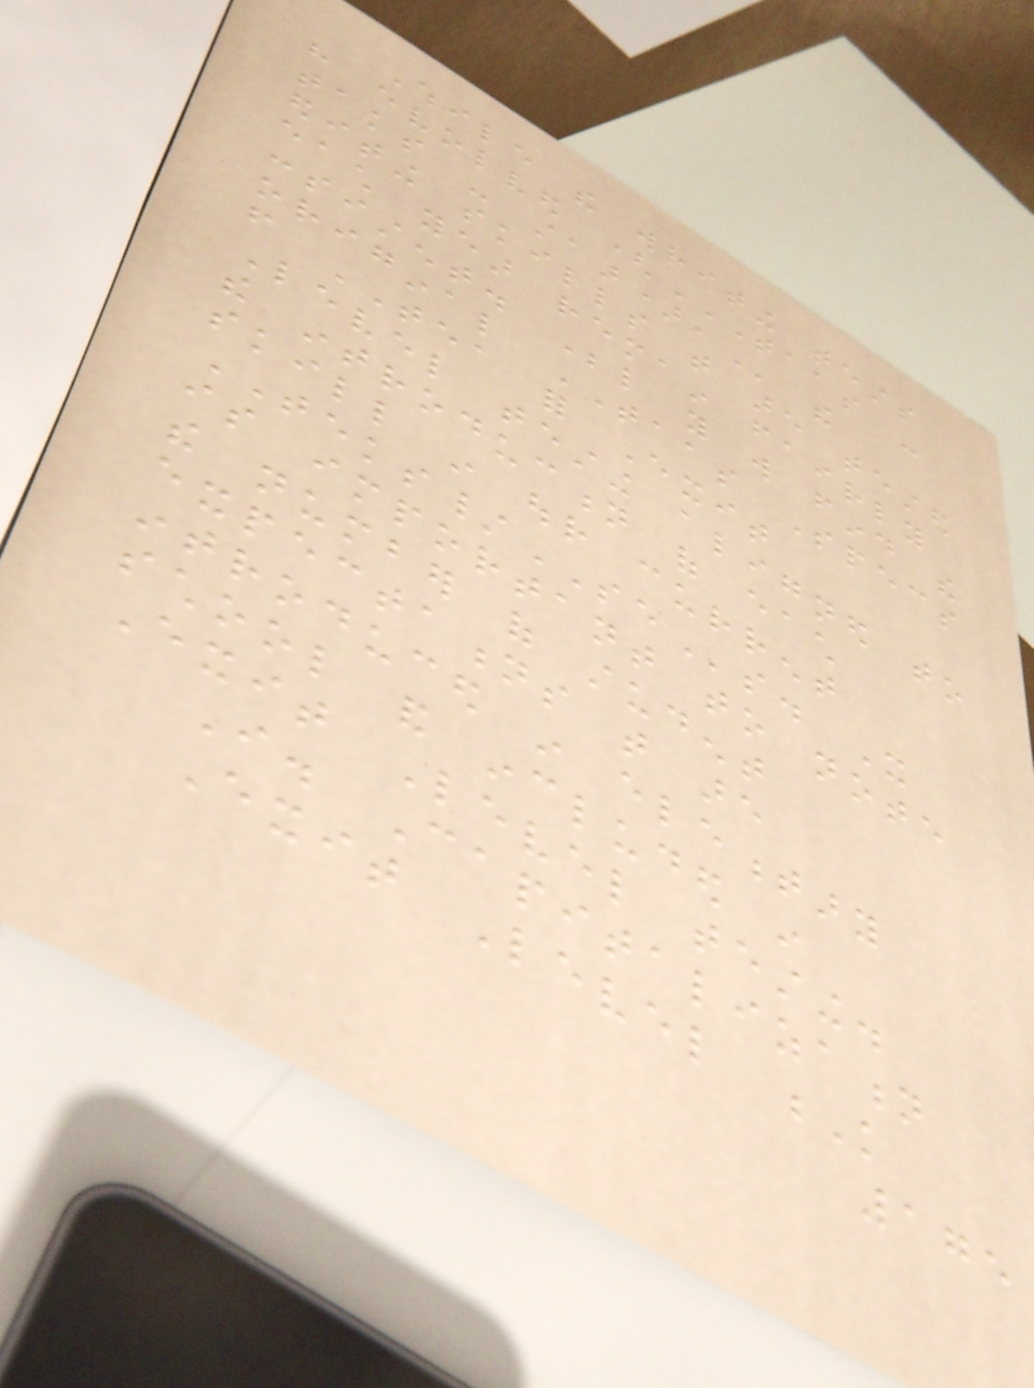While the writing tests
have evolved (TAAS -
TAKS - STAAR), the
editing skills that are tested
each year remain fairly
consistent. Below you will find the
original TAAS Specs
from TEA for Exit
Level testing aligned to
the introduction of each
skill in our current
TEKS/SEs. It
is important to note
the number of student
expectations that are
introduced in elementary
school and included in
Exit Level testing.
I. Capitalization
Exit Level K
175
